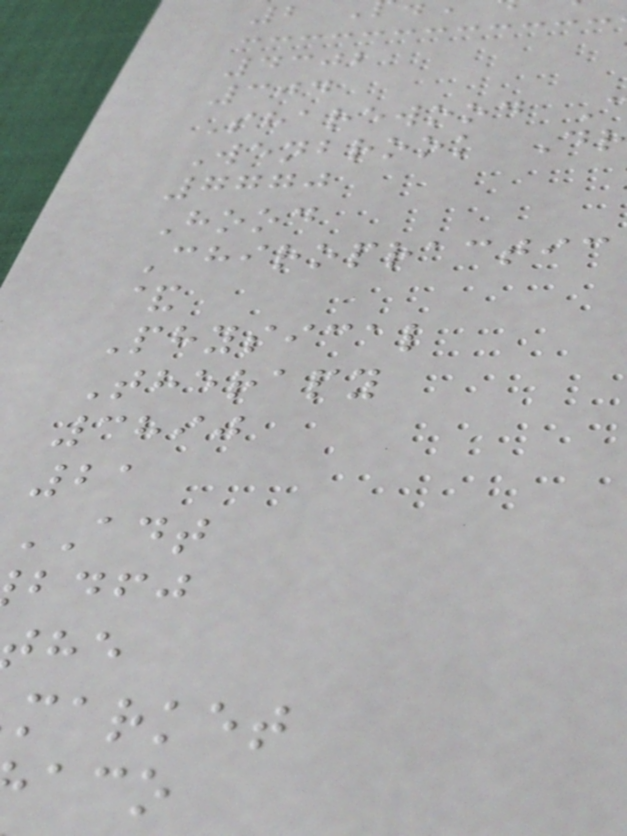4302
304
Sharewood
Wenbrook Dr
7770
Hood
Chiropractic
&
Physical
Therapy
3890
21
ADT
bdfj
market
